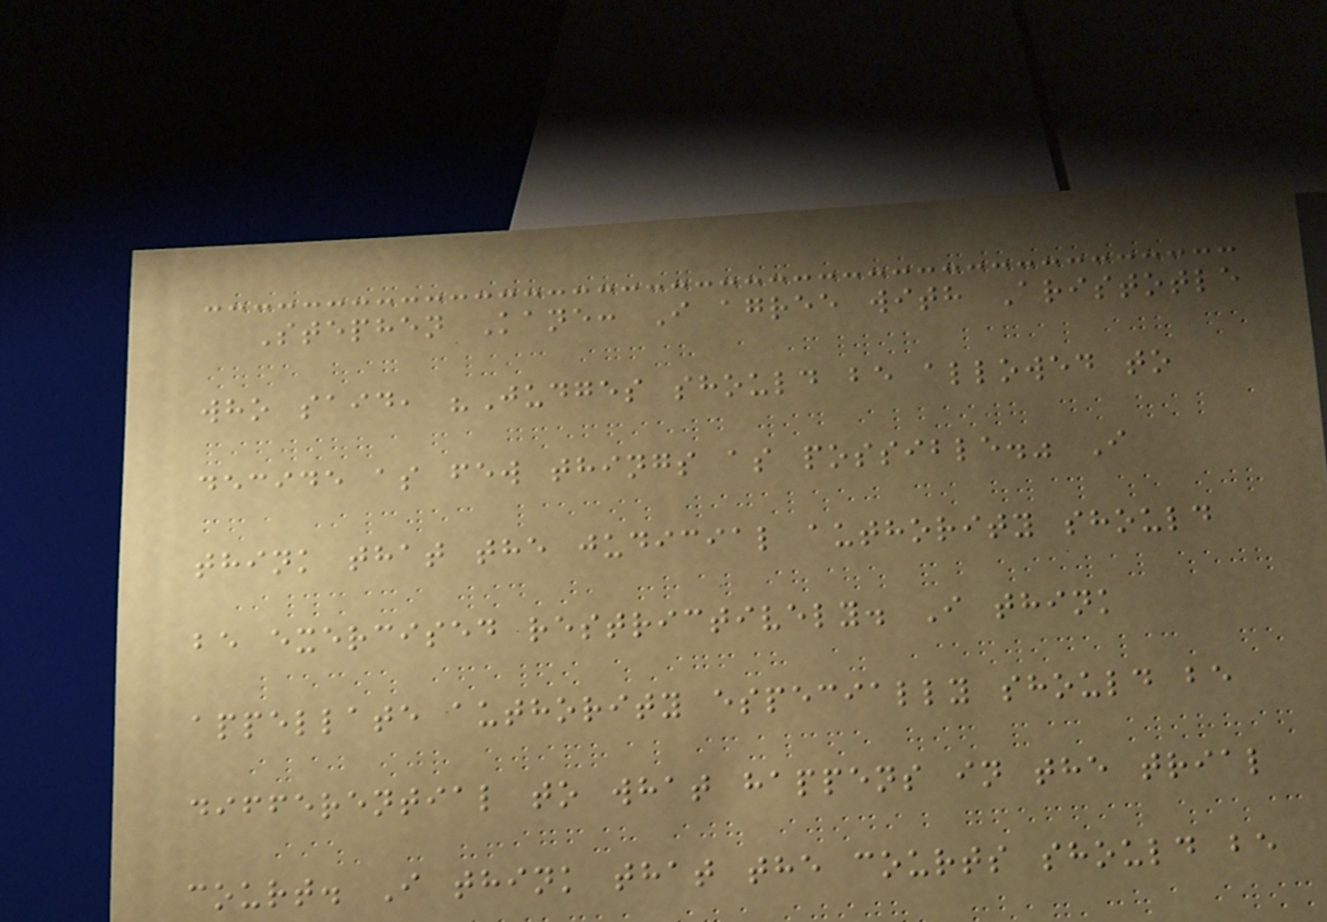Stephen Kane: I agree with Aristotle
who said, "Judges should be allowed to
decide as few things as possible." I
think that the judicial authority should
be exercised restrictively. I think
appellate authority especially should be
differential to what happens in the trial
court. I think that the courts should be
